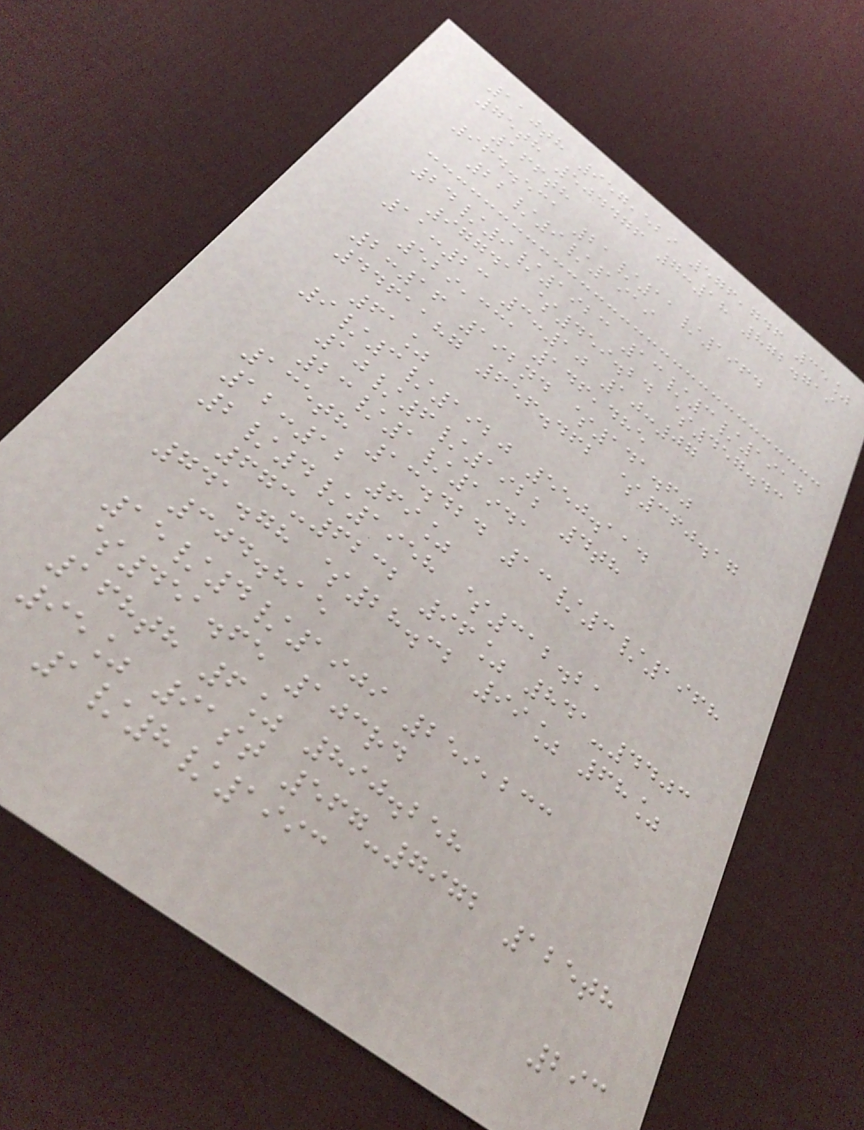110th 957,529 576,746 35%
75th 504476 7:18 872.719
166th
964.531 21/11/1964
22/9/1919
24/9/1923 13/3/1914
97741 $459.24 $457.43
11:23 3:10 10:07
529,331 146,485
2:16 192nd $141.60
4461187 656.462 $360.17
61%
9/3/1920 550.114
10/6/1922 4th
23/1/1941
135th 13.424 13/3/1968
12:12 69%
2/4/1958 $312.21
673-6232 96% 841-4403
741.78 $28.32 99% 68%
304.815
15/4/1909 259,233
$451.65 103rd
168th 6% 890.258
95% 91st 567-7972 125th
1/8/1993
293
